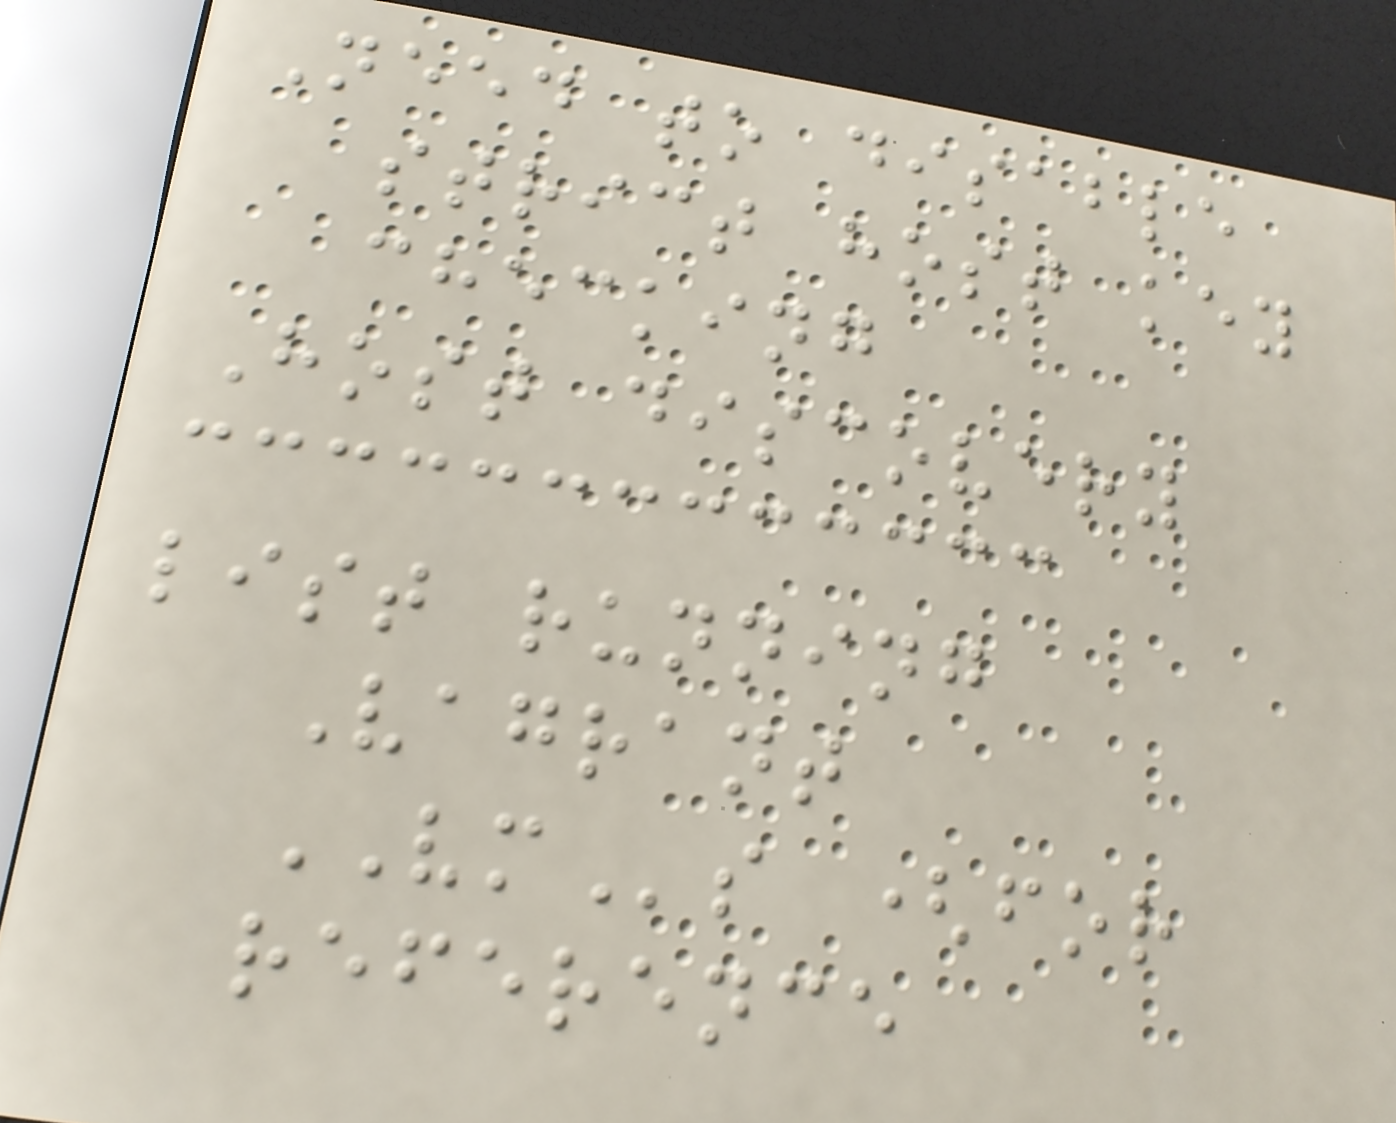Need to disable
strict host key
checking
Host discovery
list running
Vagrant
VMs (for
reference
